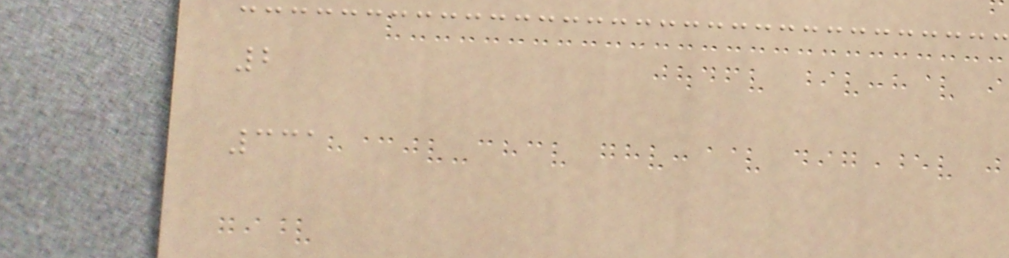2
331
